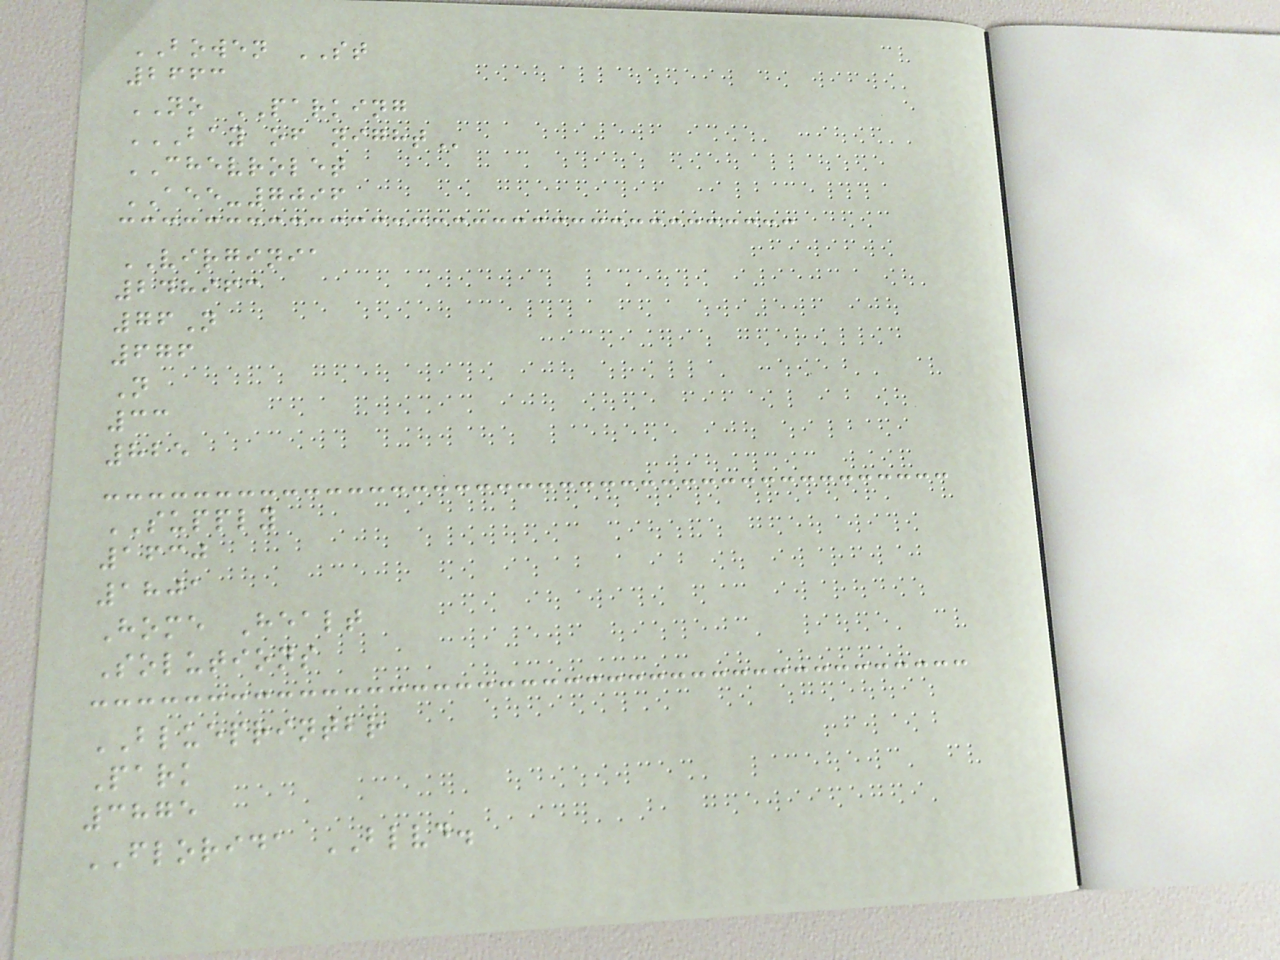BOWEN ST
2663
NO PARKING
BAY OF NIGHT
CHEVROLET
AEE-7096
VIRGINIA
248963
76N
676
N
33
825
SUPPLY
1630
1801
Home Healt
Solutions
BLUEPRINTBR
Park
3875
FLORIDA BLVD.
